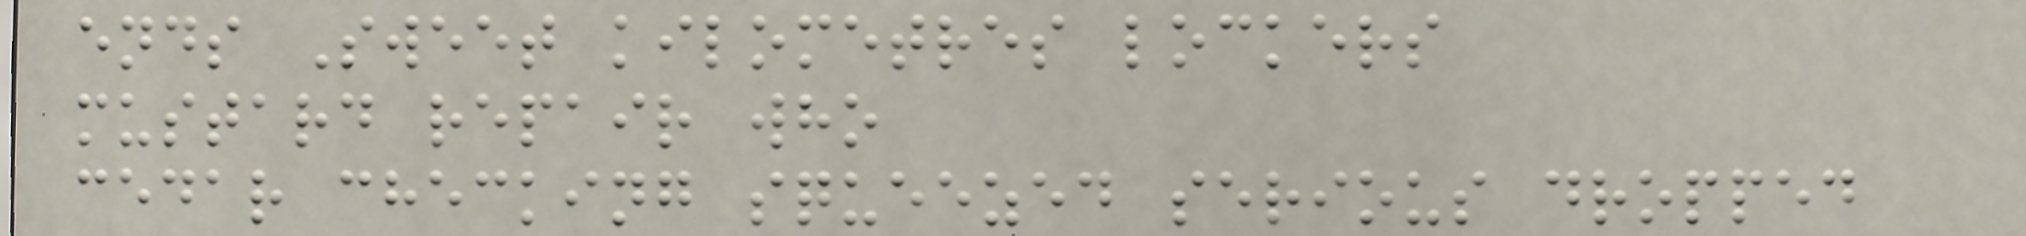ends Sweet kilometres lockers
mustard repair who
cedar checking squeezed serious dropped
